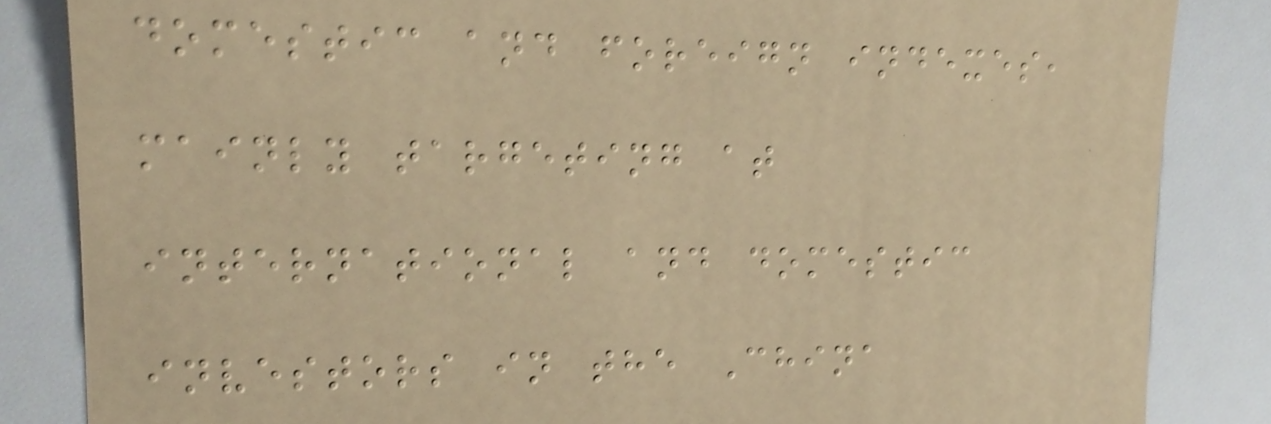domestic and foreign indexes,
mainly targeting at
international and domestic
investors in the China
